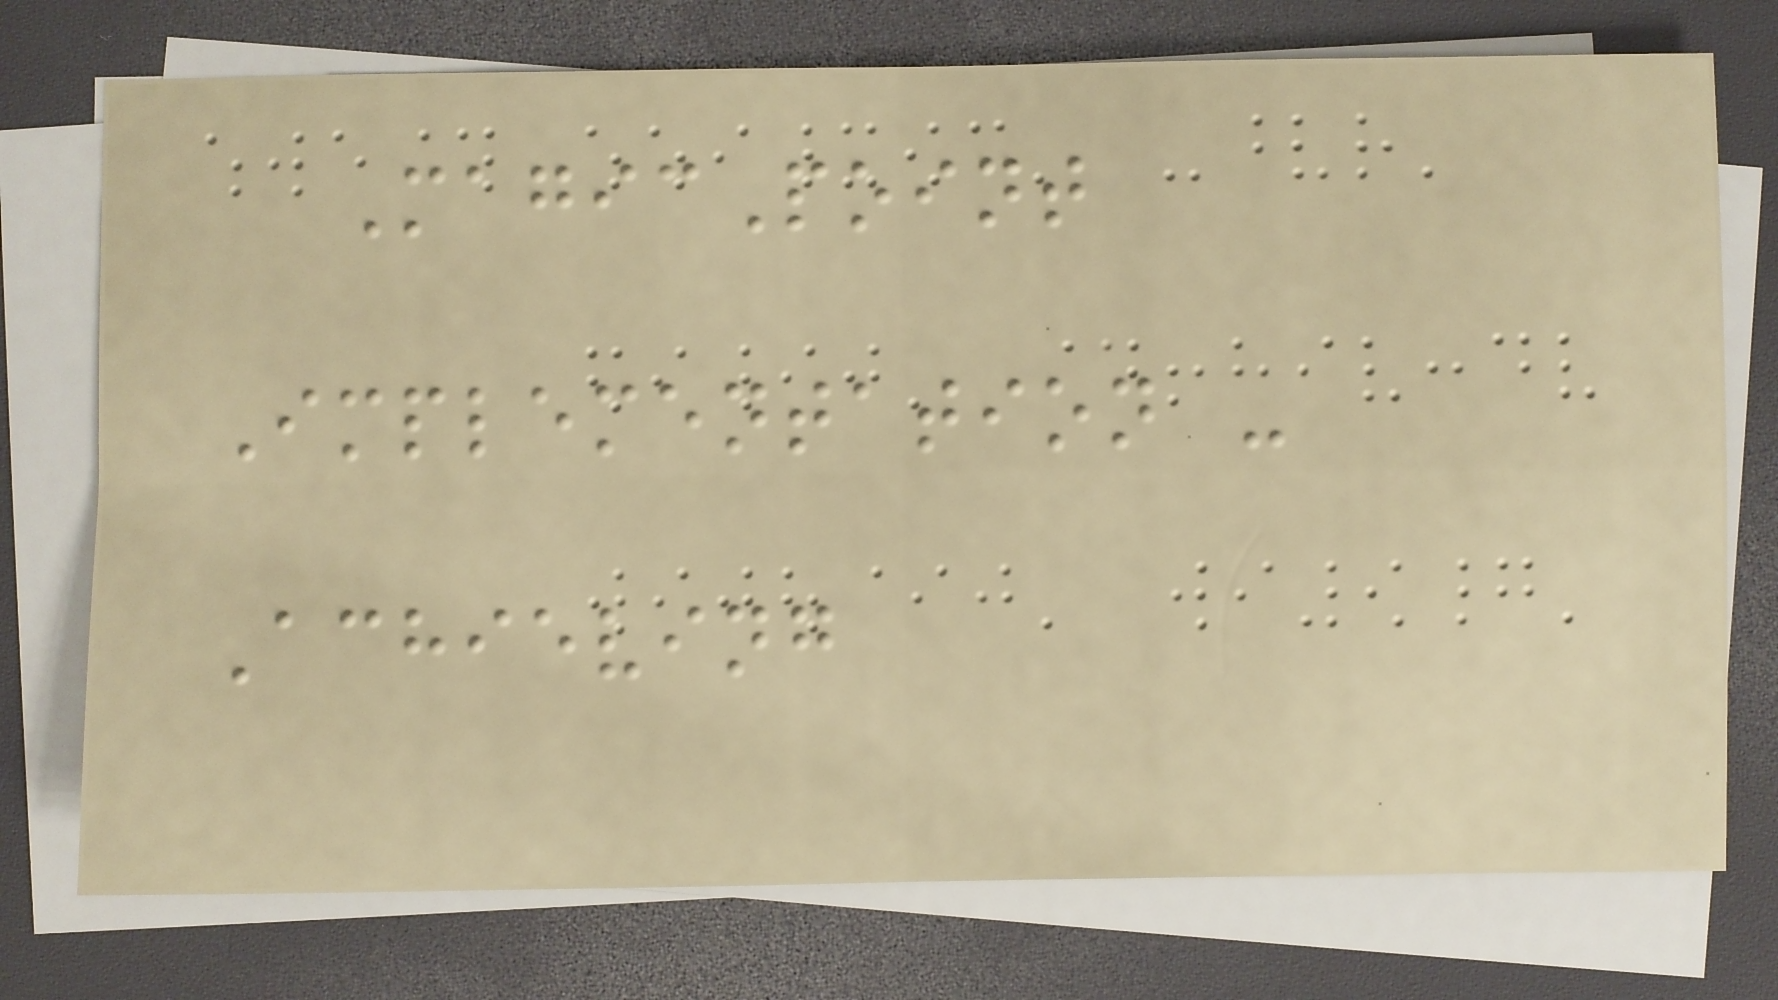MagicPoint
Implementation -
Achieving
